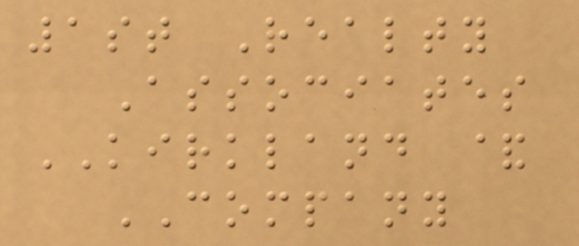1st Realty
Associates
KIRKLAND &
COMPANY
